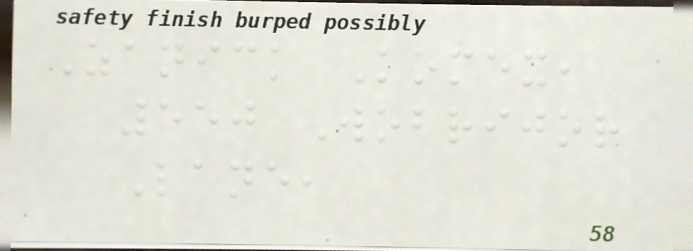Zanick Komex,
550 Wobrijor
Lane,
